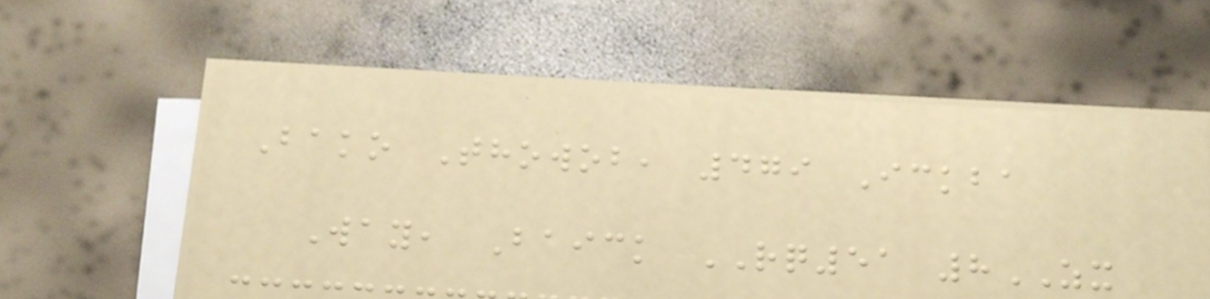Bako Thowob, 479 Ickba
Way, Baick RQ51 8ZX
